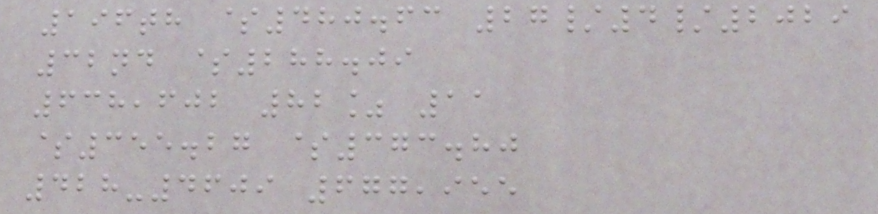196th $480.63 27/4/2029
32nd $288.09
638,602 82% 11
$355.27 $373.80
428-4609 677,955
